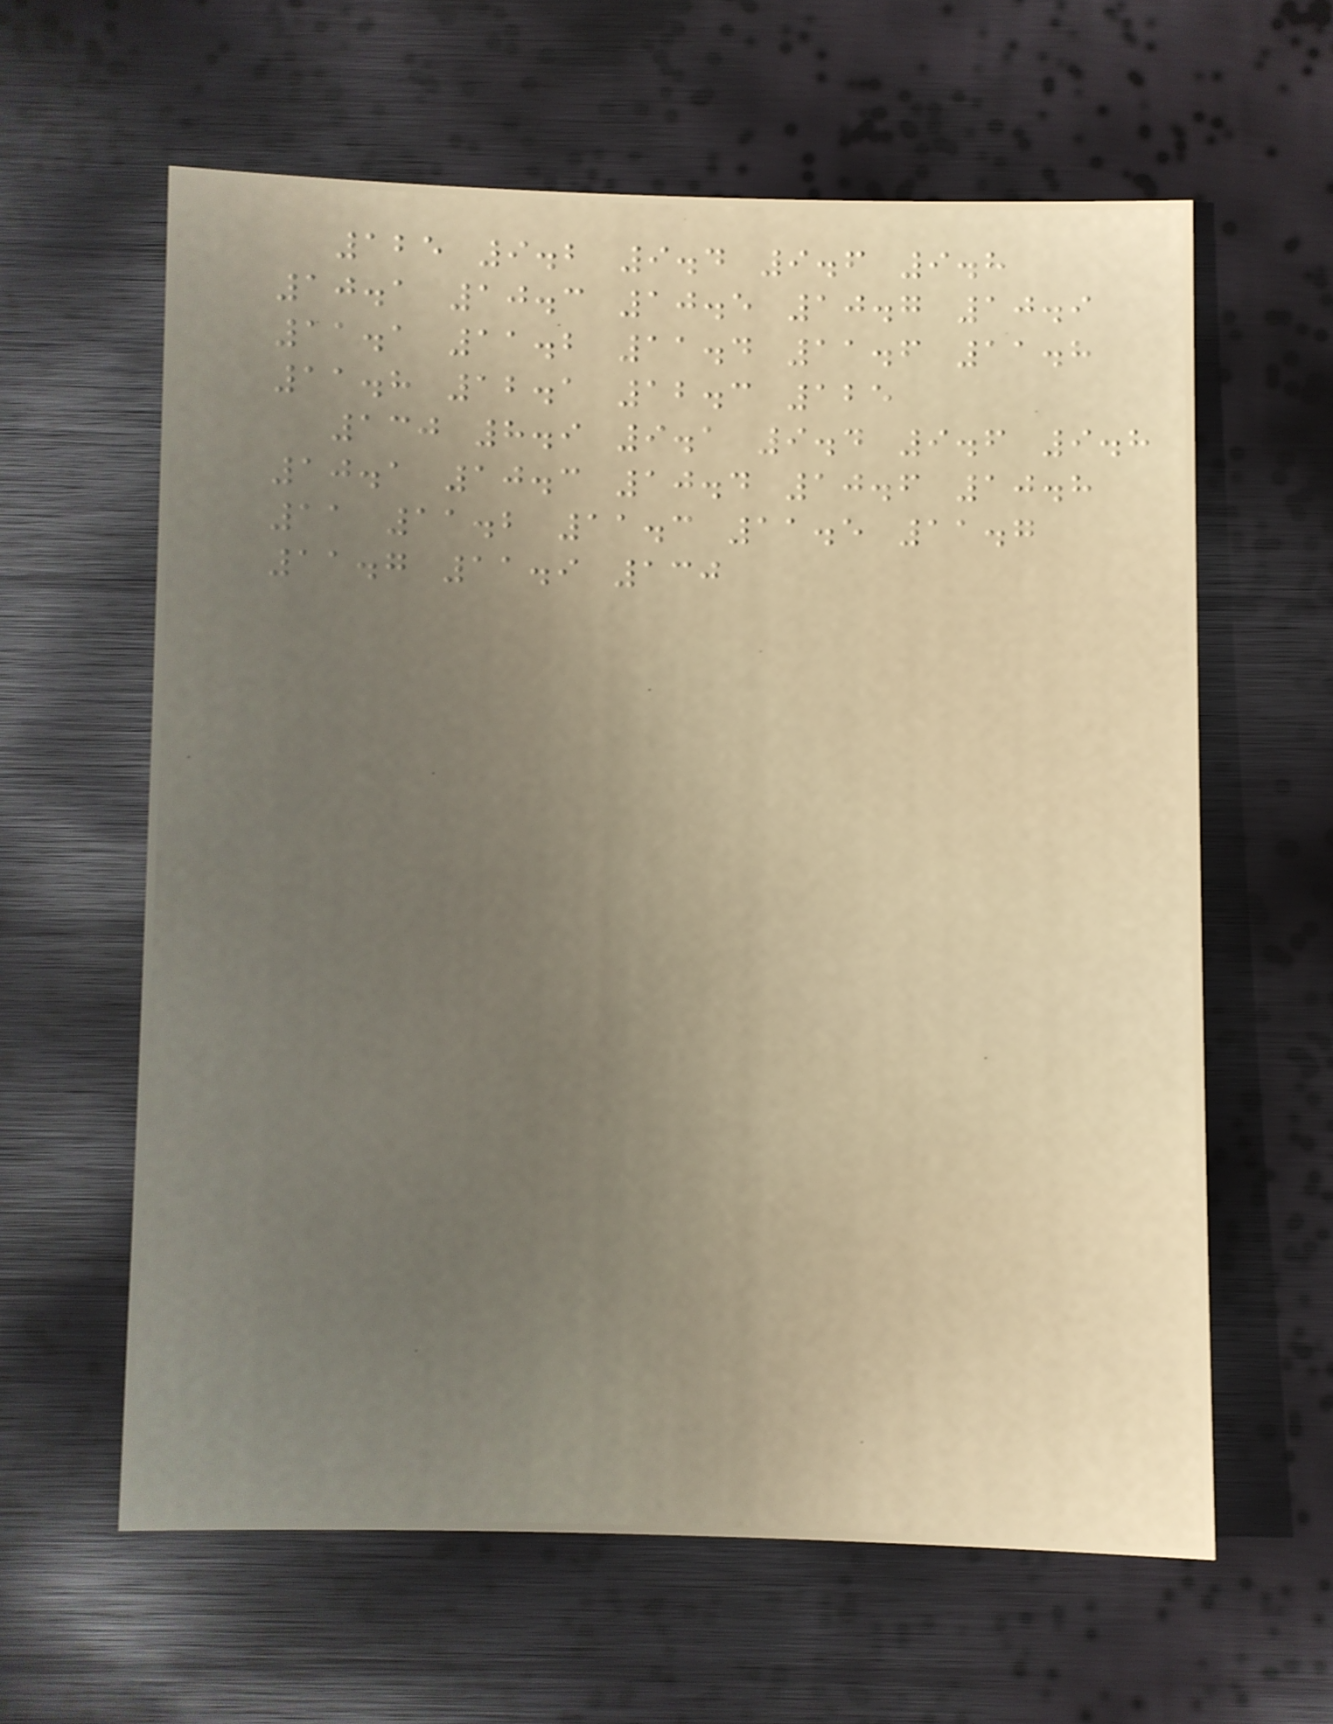125 9.2 9.4 9.6 9.8
10.1 10.3 10.5 10.7 10.9
11.1 11.2 11.4 11.6 11.8
11.8 12.1 12.3 125
130 8.9 9.1 9.4 9.6 9.8
10.1 10.3 10.4 10.6 10.8
11 11.2 11.3 11.5 11.7
11.7 11.9 130
